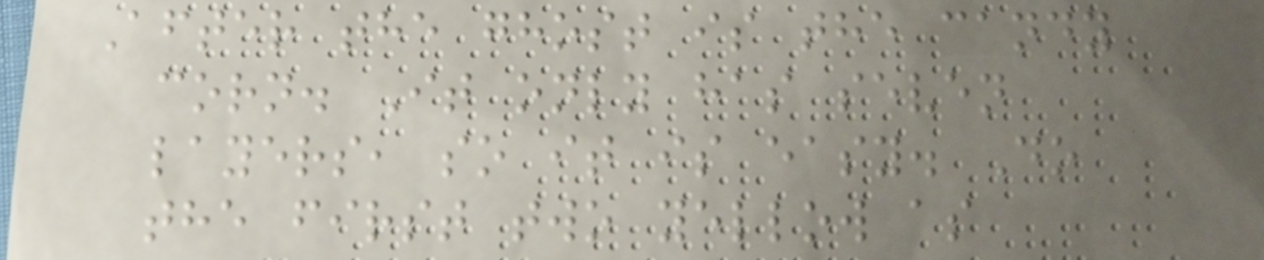After the ghost is the candy
corn. It only has seven
layers, so it is easy. Do
the first two yellow as
